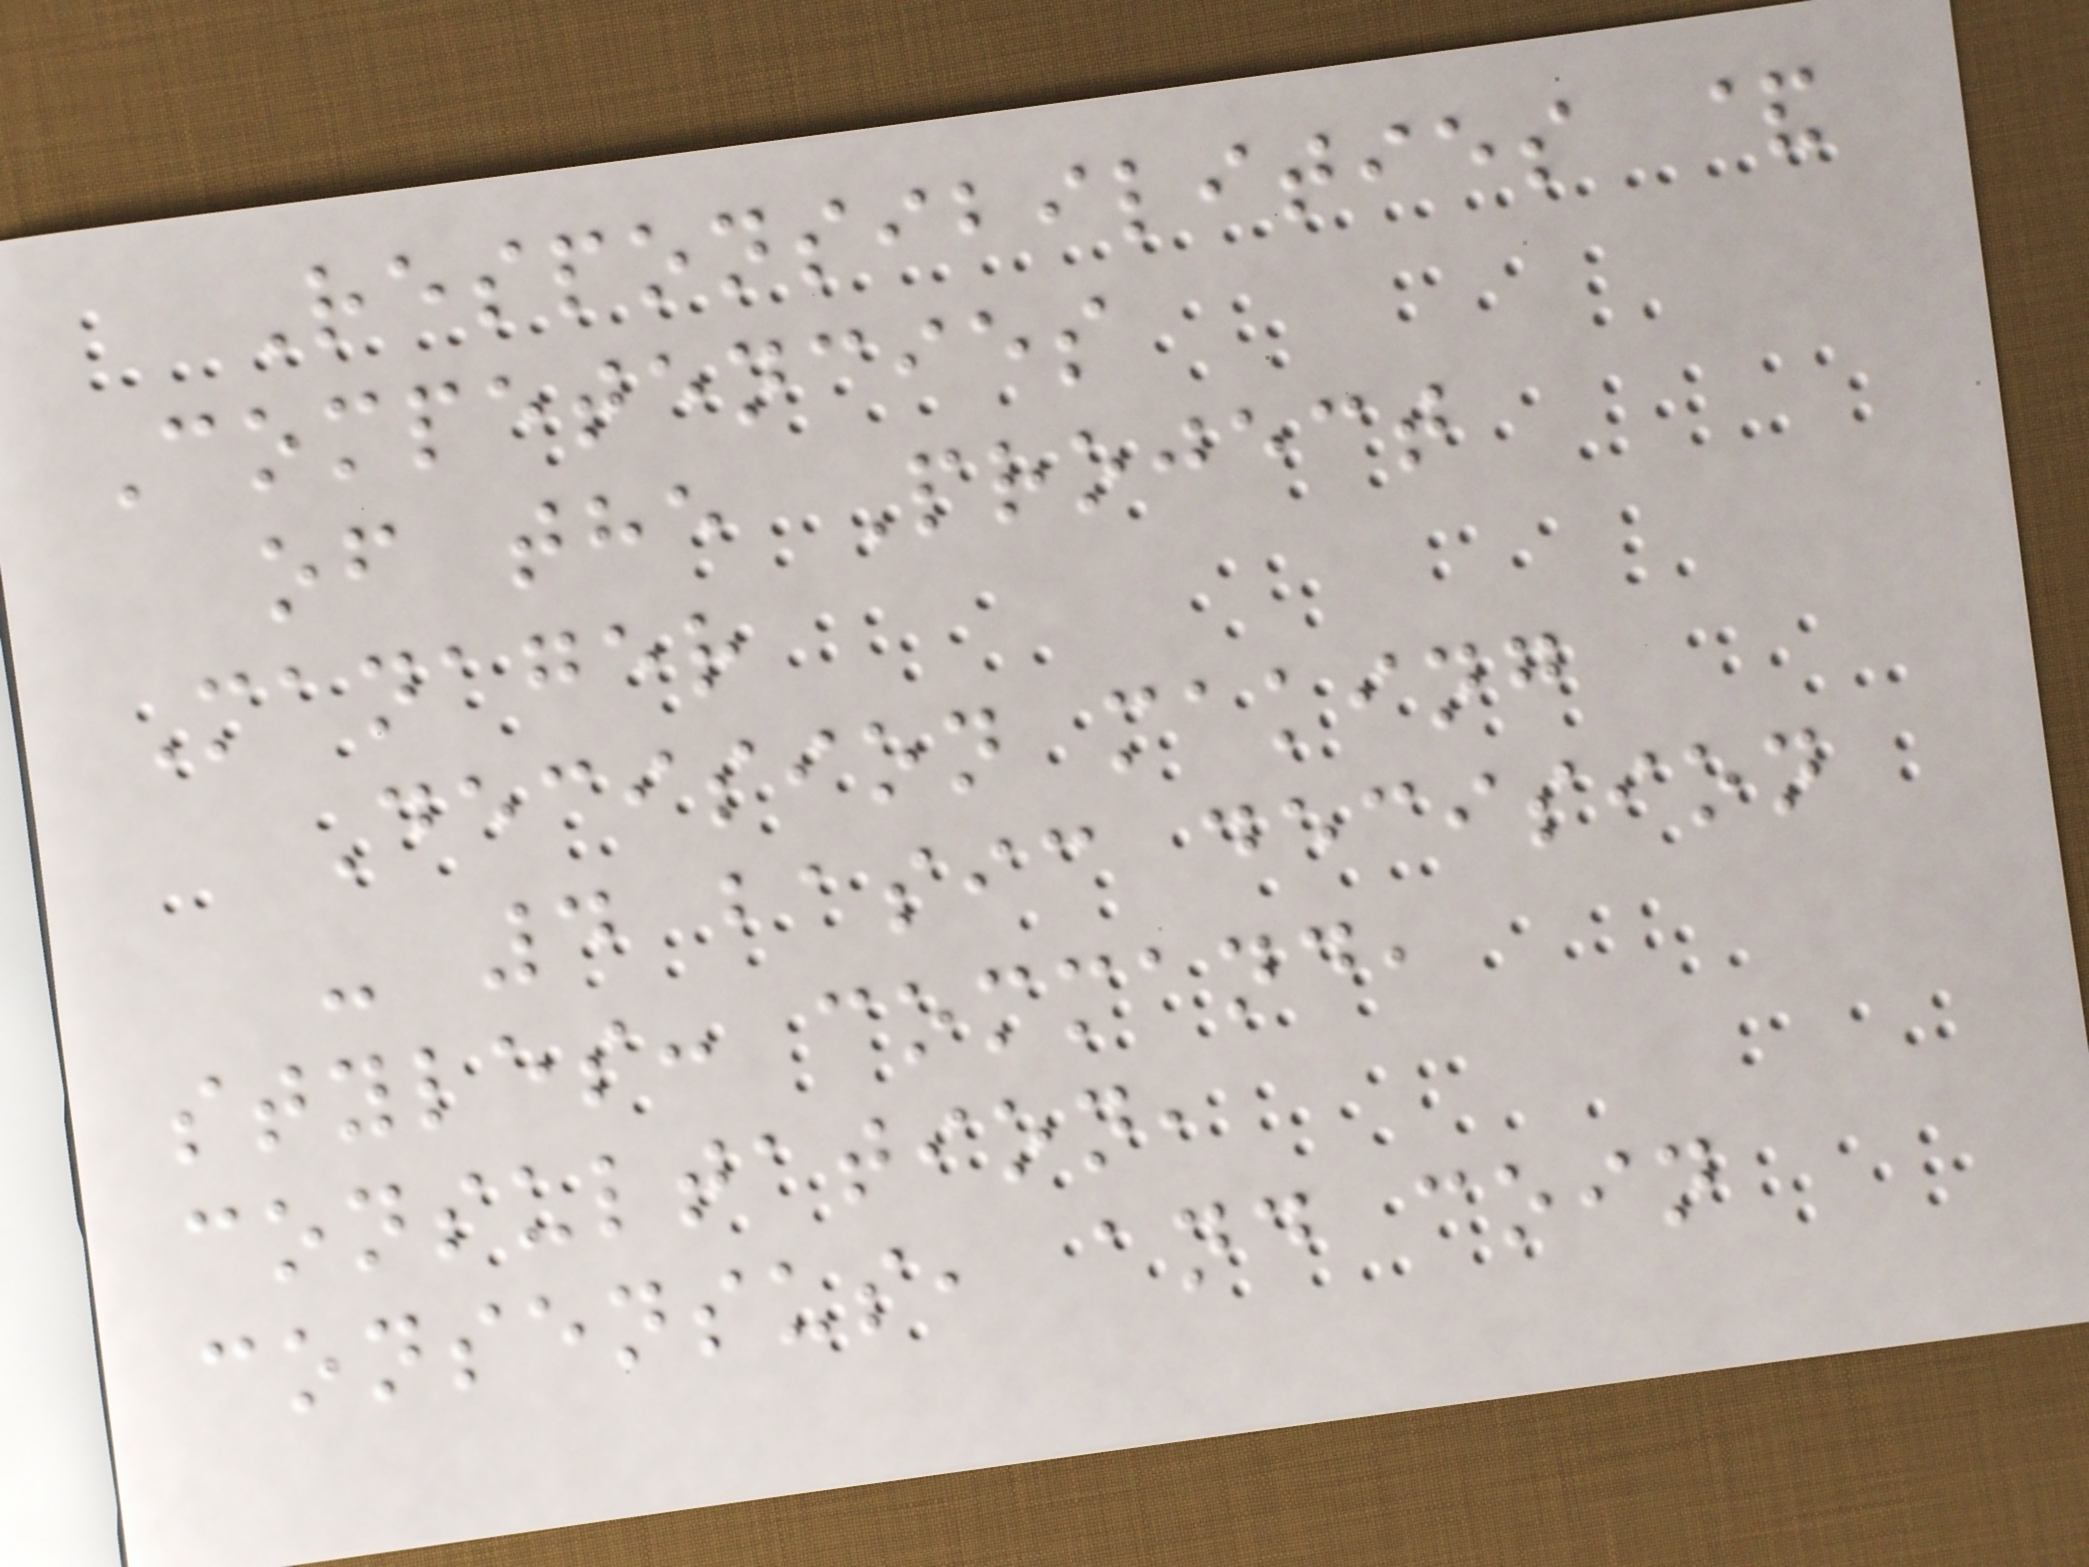Responsibilities &
Competencies
of the Project
Manager
Decision making
- 4 basic decision
styles: command,
consultation,
consensus, and coin
